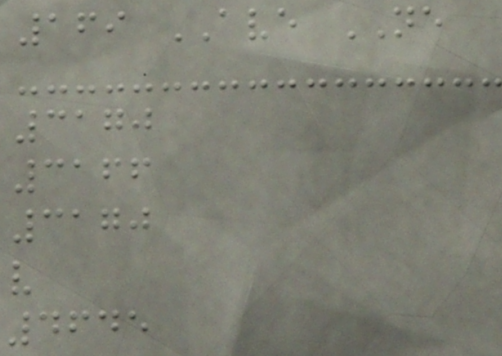169 AVE NE
3170
3166
3170
v
4645
